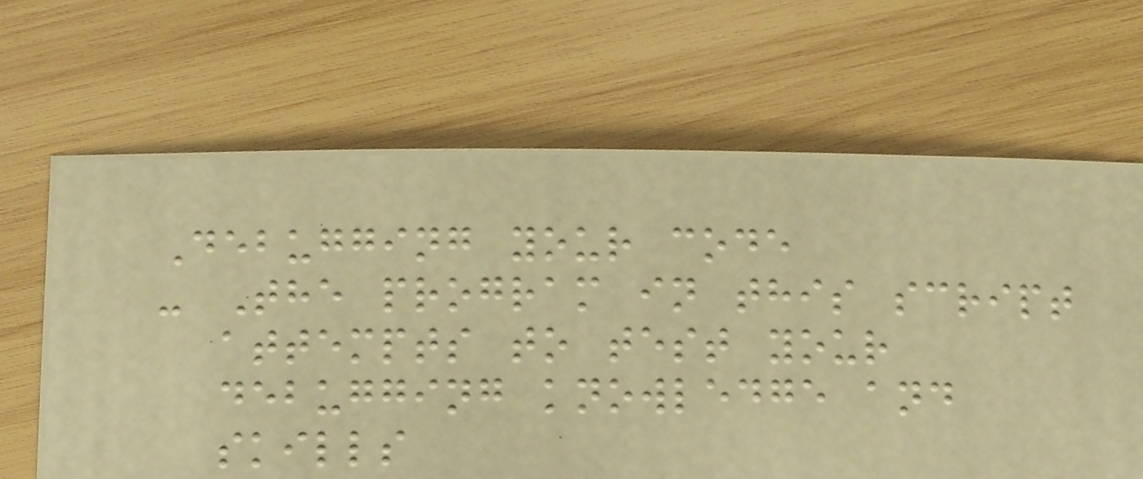Debugging your code
- The program in this script
attempts to test your
debugging knowledge and
skills
